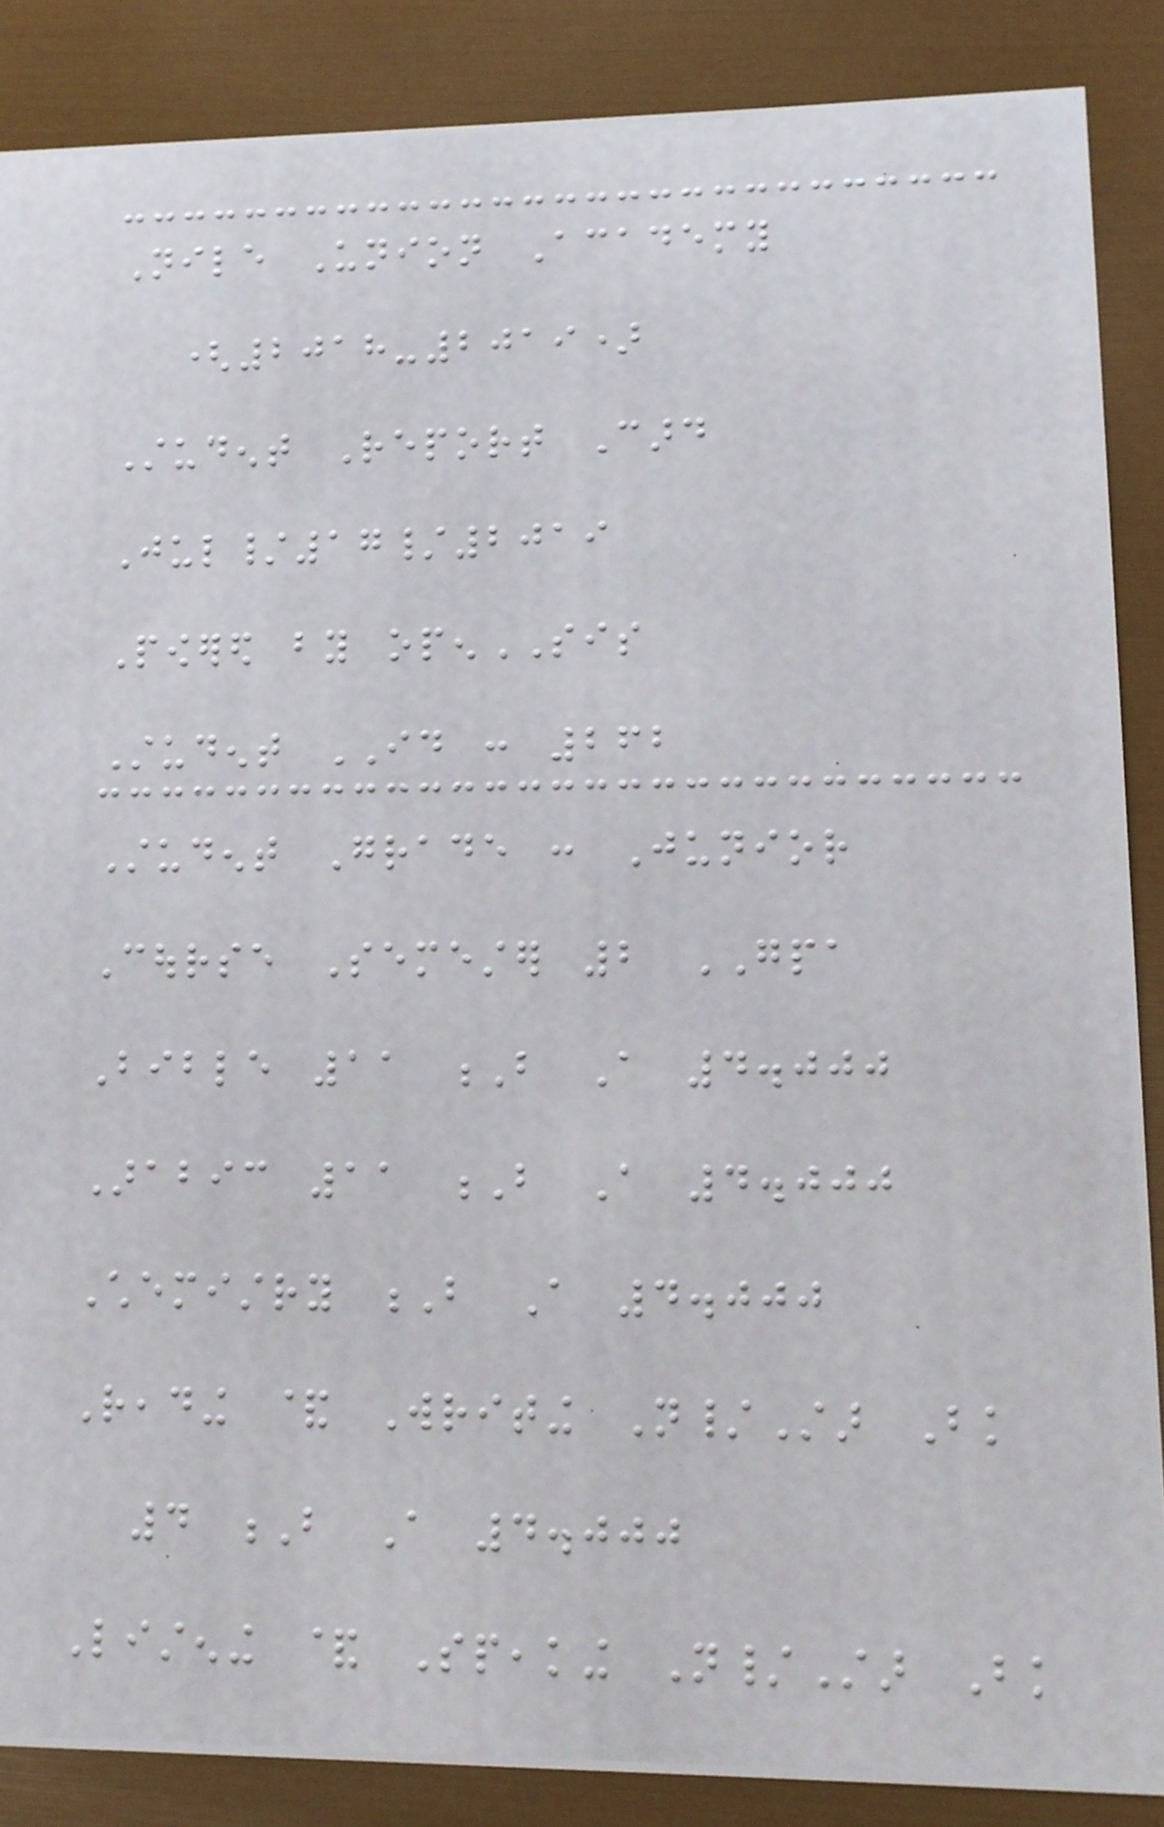Nile Union Academy
(2018-2019)
Student Report Card
Jul/17/2019
Powered by openSIS
Student ID : 262
Student Grade : Junior
Course Semester 2 GPA
Bible 11 B A 4.000
Arabic 11 B A 4.000
Chemistry B A 4.000
Reading & Writing N/Star Bk
4 B A 4.000
Listening & Speaking N/Star Bk
